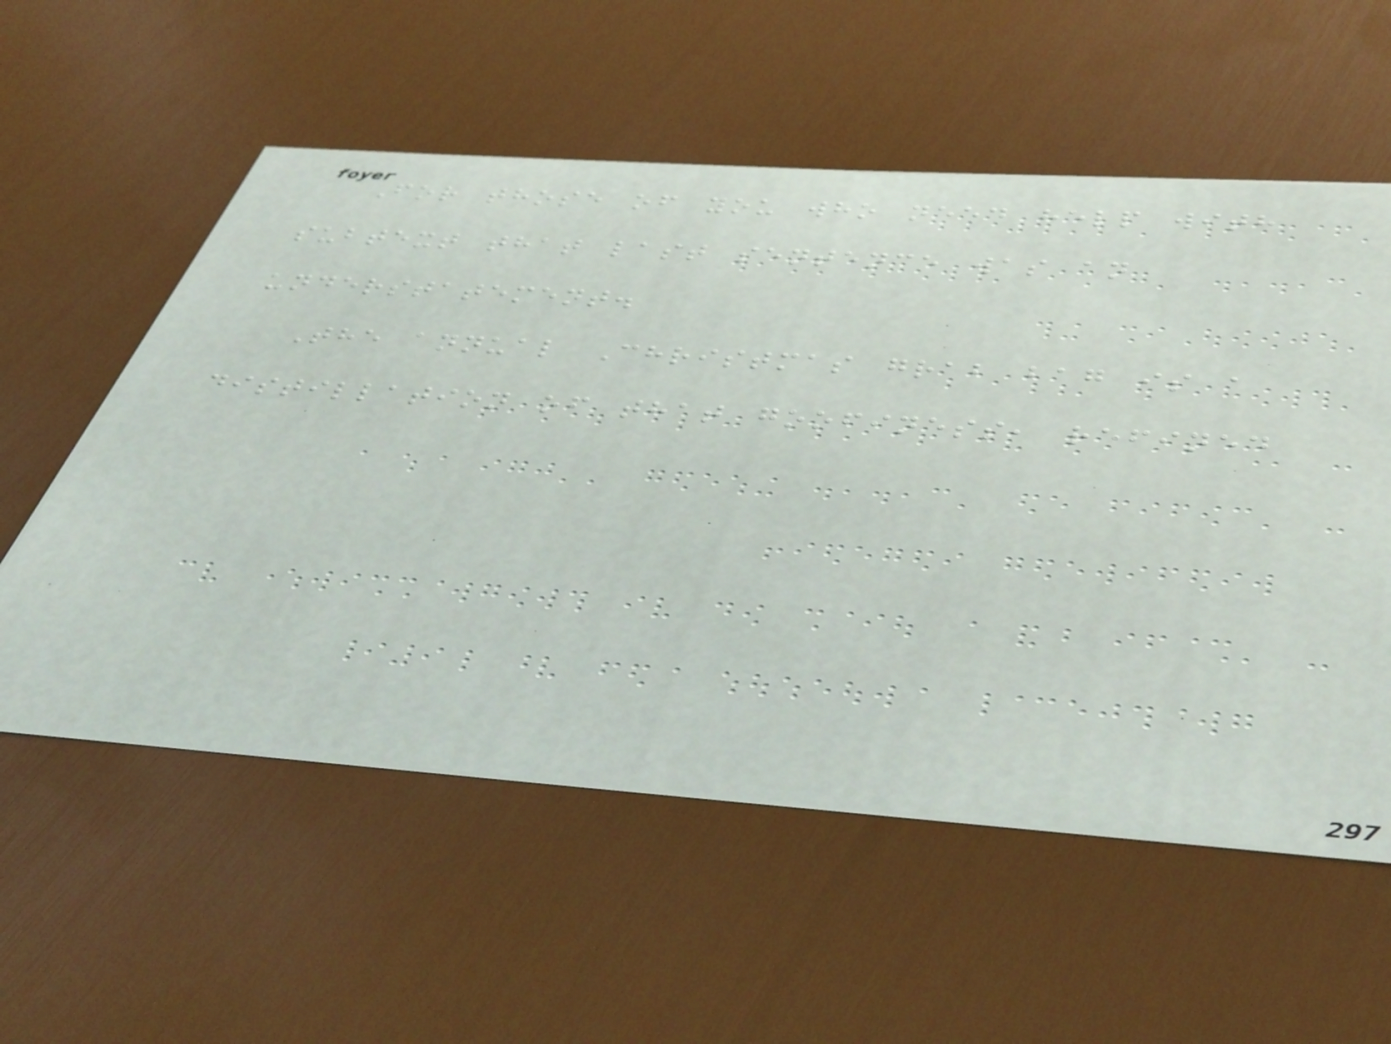For those of you who need help with
subtext that last sentence was an
understatement.
The annual Christmas grab bag is a
distillation of that goofiness, refined
